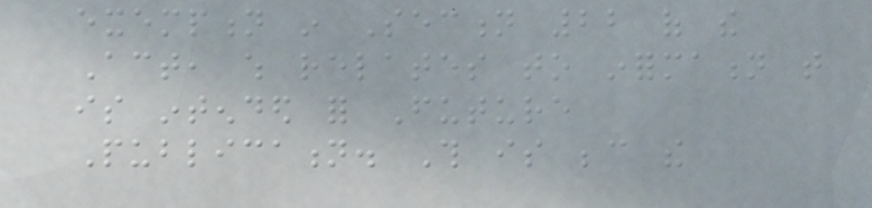exemption in Section 22 of the
Act, which relates to information that
is intended for Future
Publication. This is because the
